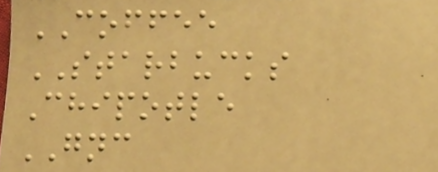COFFEE
STARBUCKS
Chipotle
GNC
